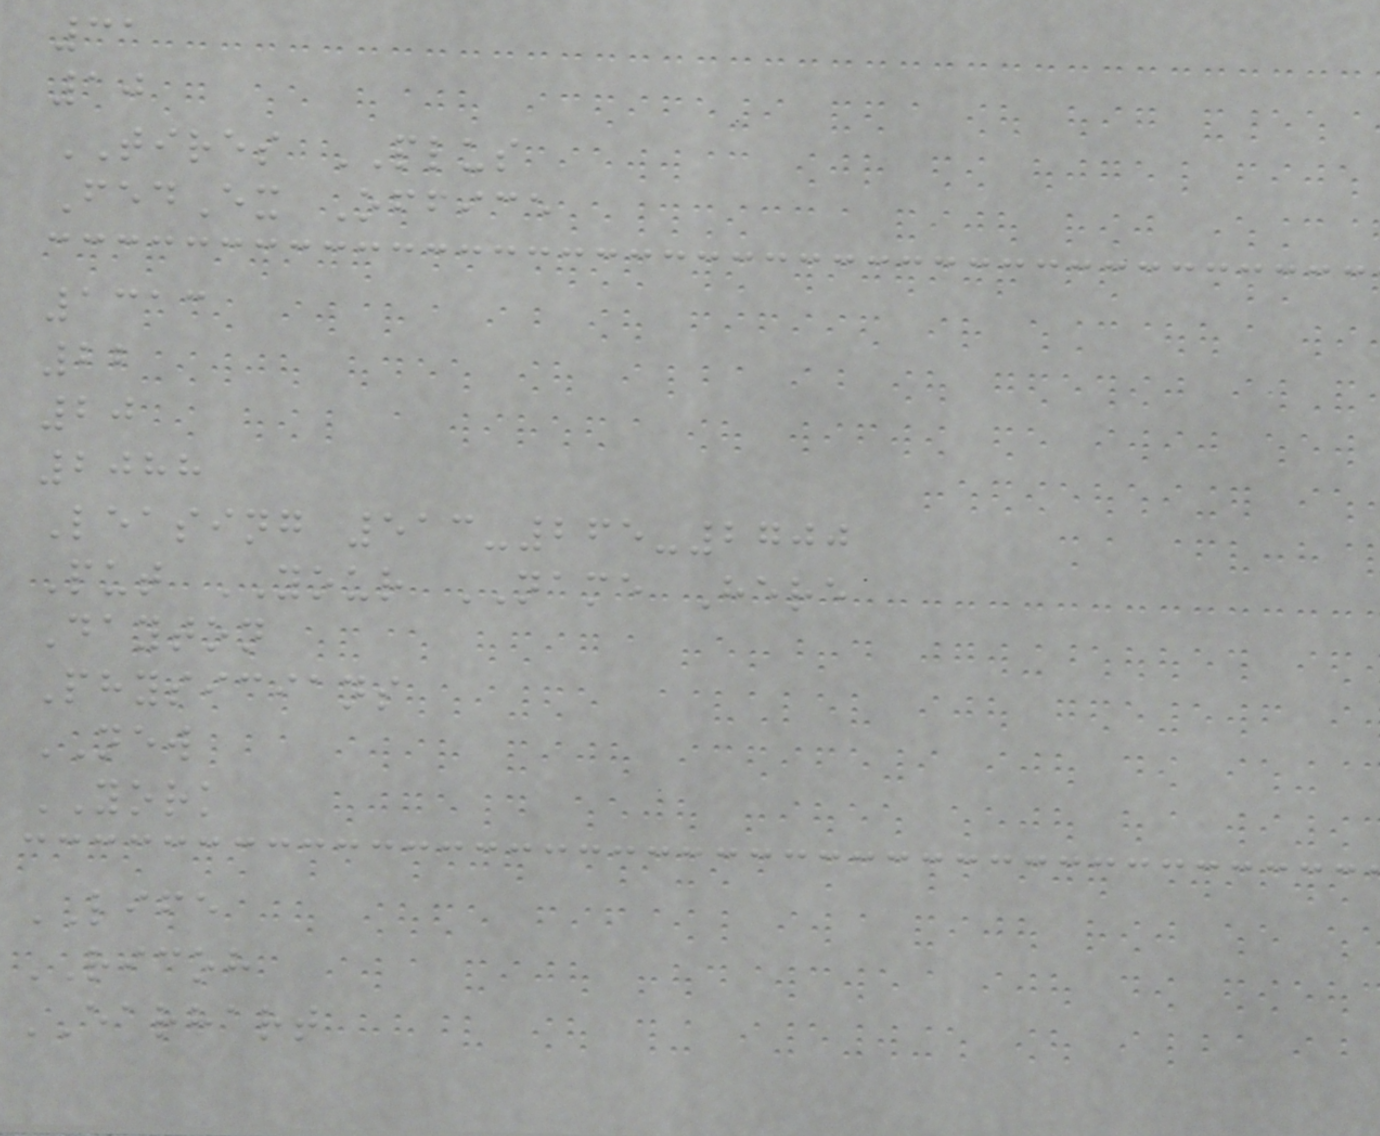31
10
TIRES PLUS
FedEx Office
1313
22
20
2088
Leasing 513-265-2700
Put YOUR NAME Here
Dayton
Physicians
NEW
YORK
LIFE
RICOH
EARHART
